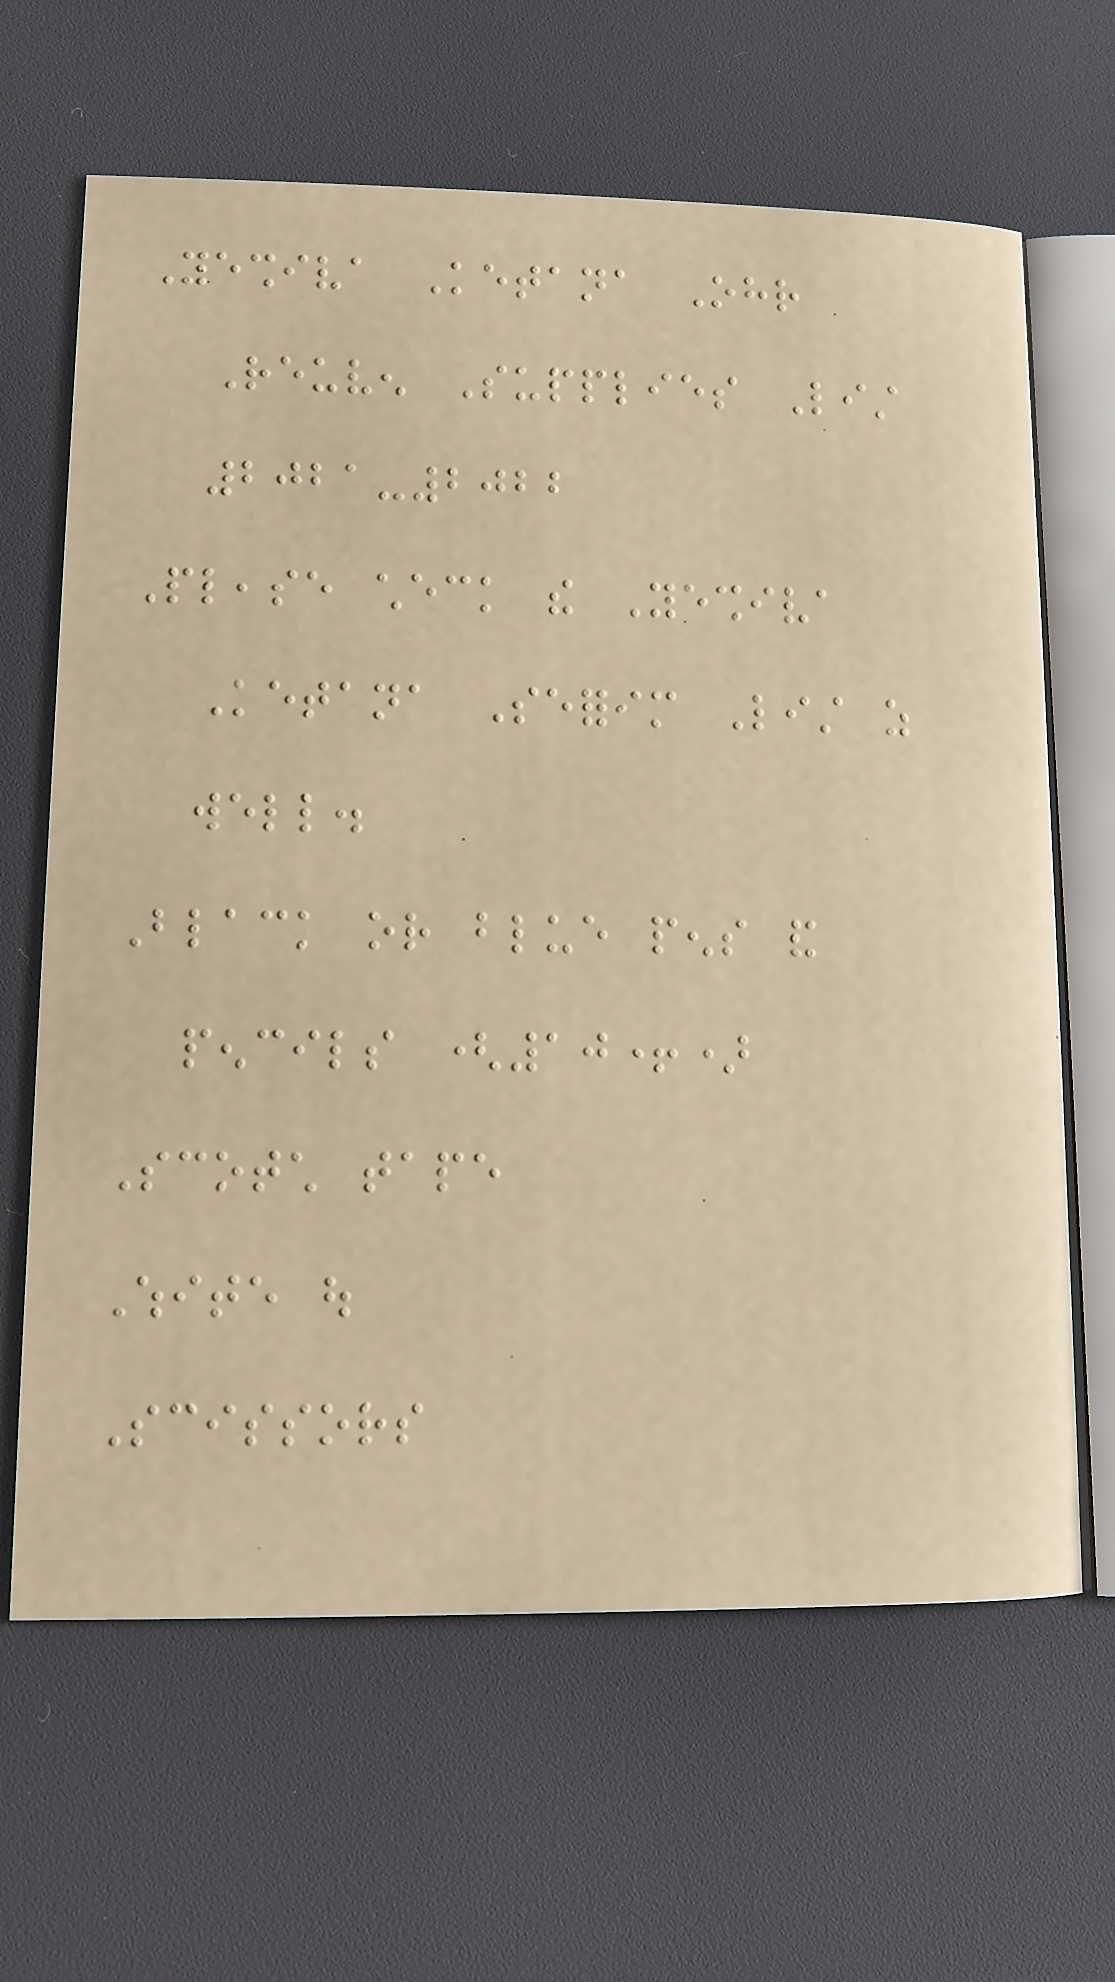Yeshiva Ketana Ohr
Reuven Supplies List
2021-2022
Please check the Yeshiva
Ketana Seforim List as
well.
Black or blue pens and
pencils (10+)
Scotch tape
White out
Scissors
